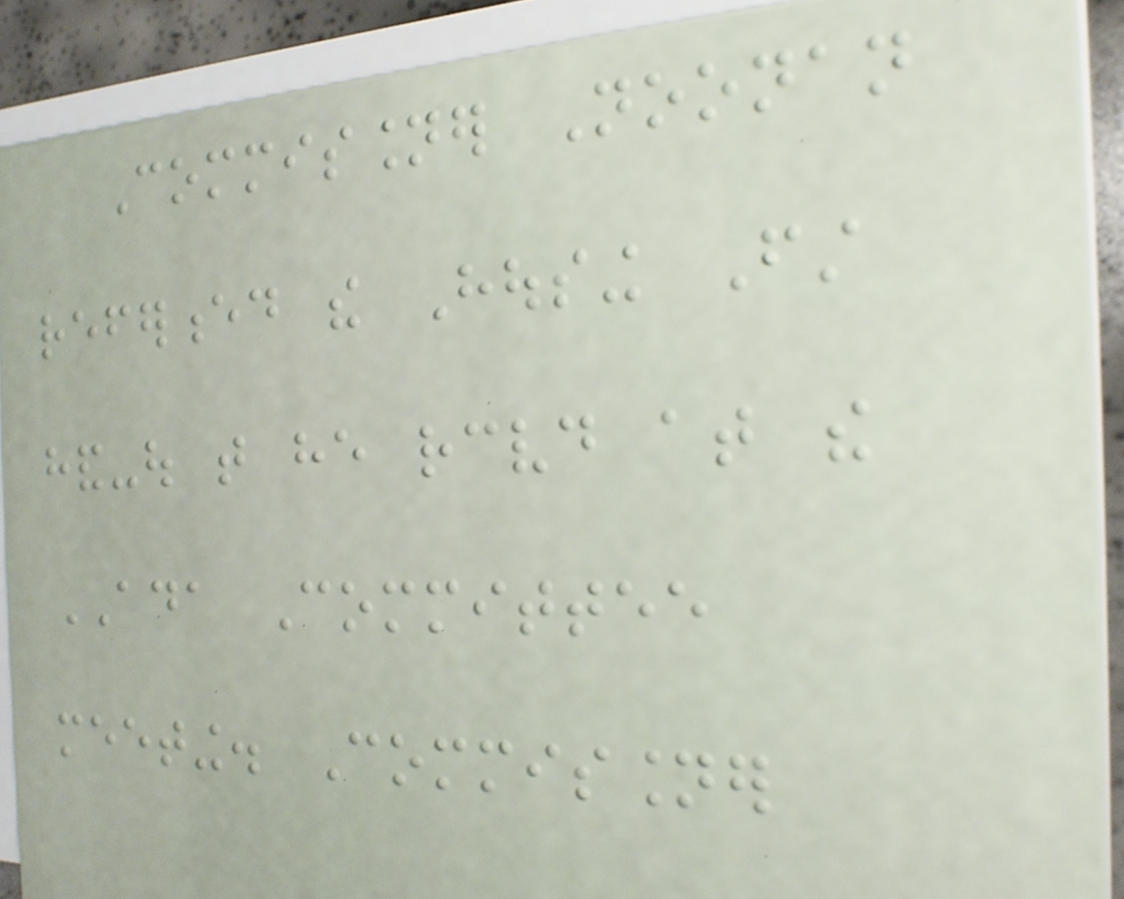Commissioner Noonan
referenced the Housing First
hand-out that he received at the
ADA Committee
meeting. Commissioner
